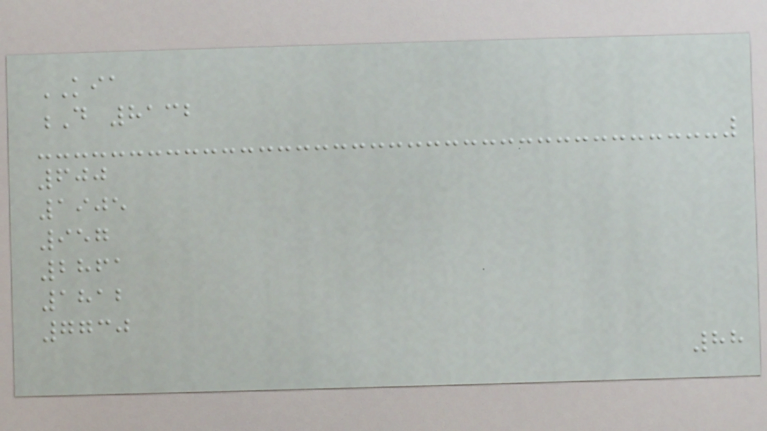KIA
D 8132
600
1905
957
2861
1812
7730
88
